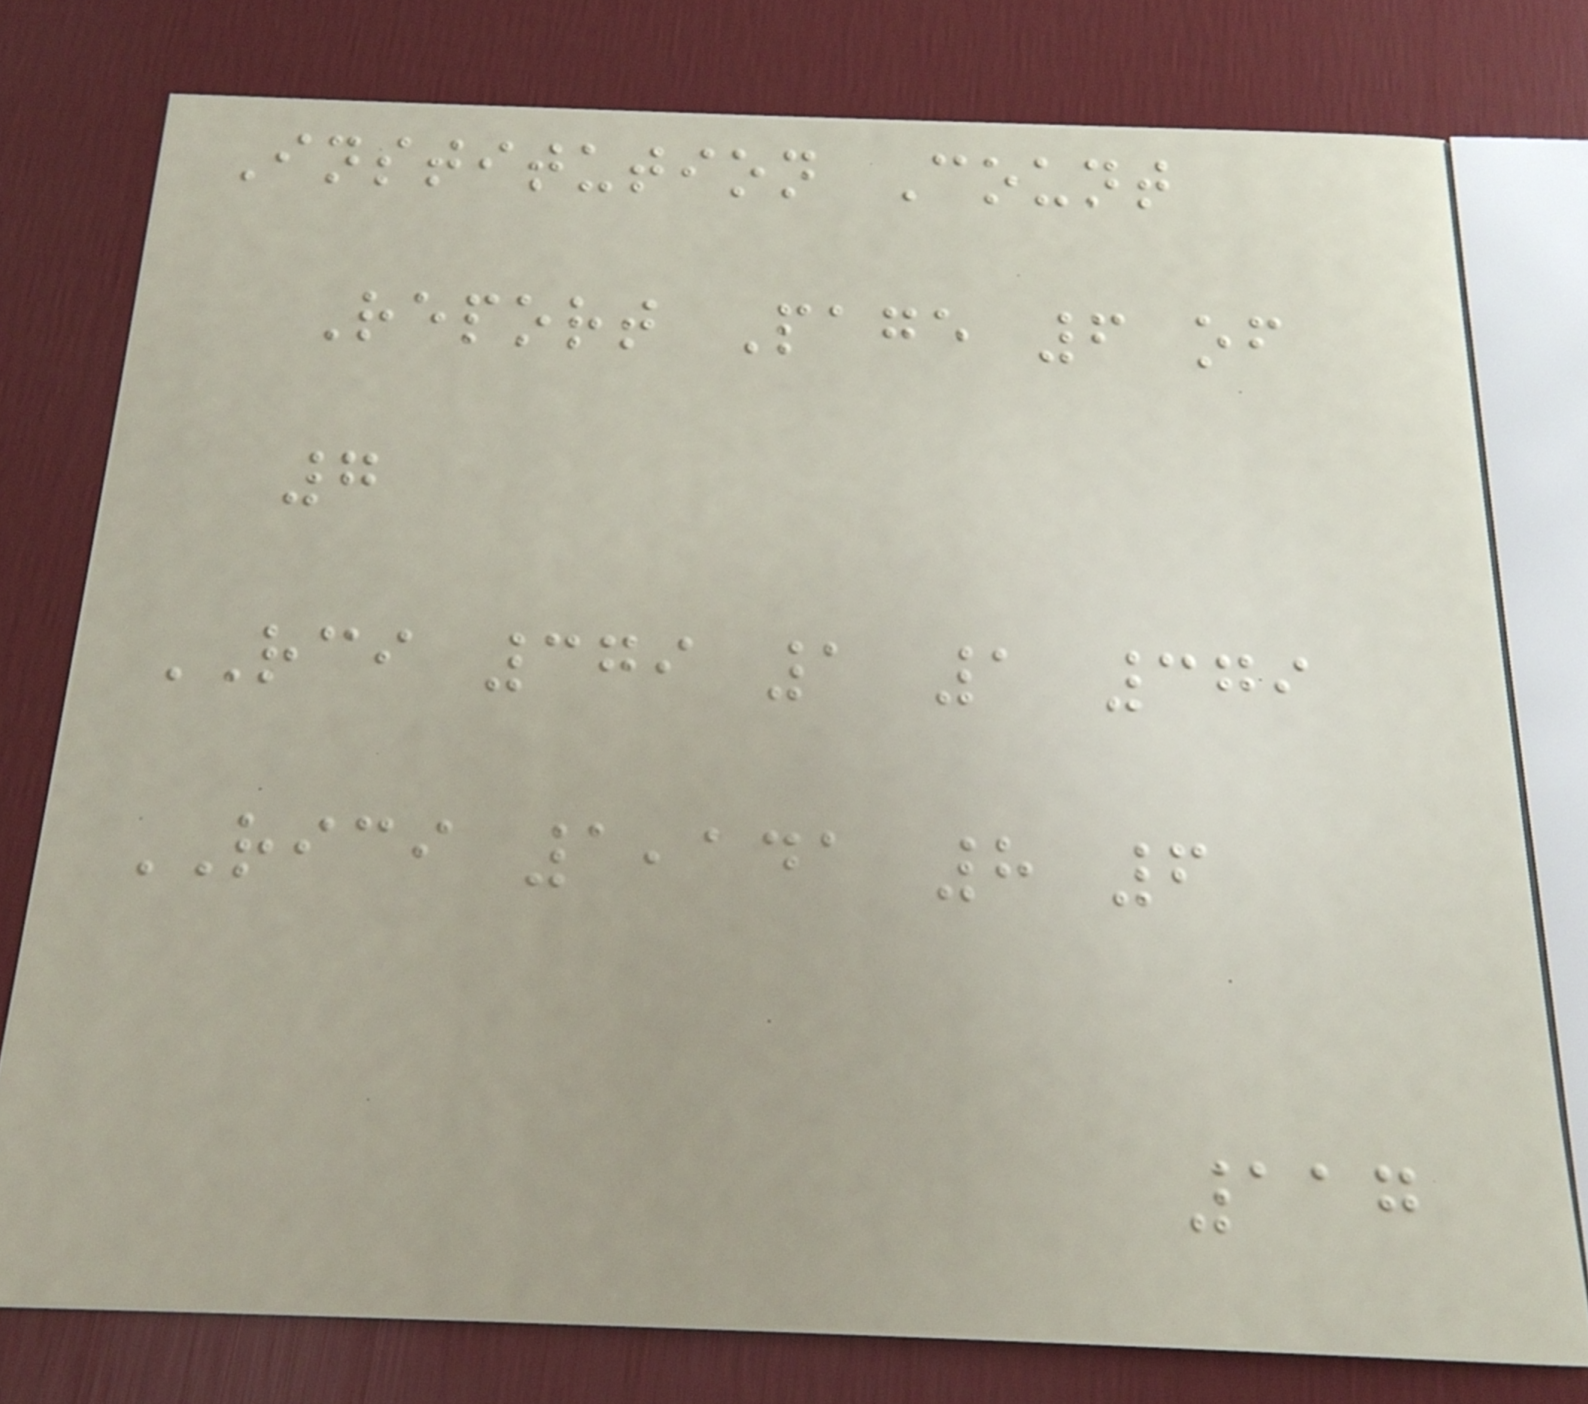Institution Count
Report Page 6 of
7
RCI 379 1 1 379
RICI 1,141 8 6
117
